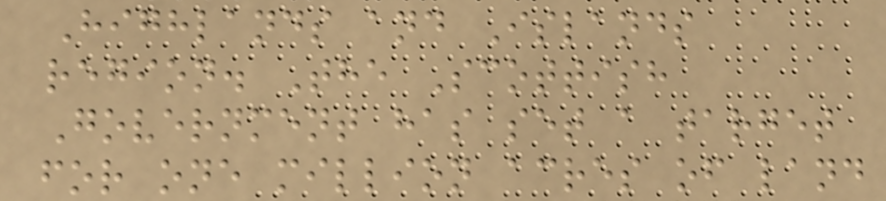Highlands and Islands
region. The Scottish
Government has set a target
for one million acres of land
